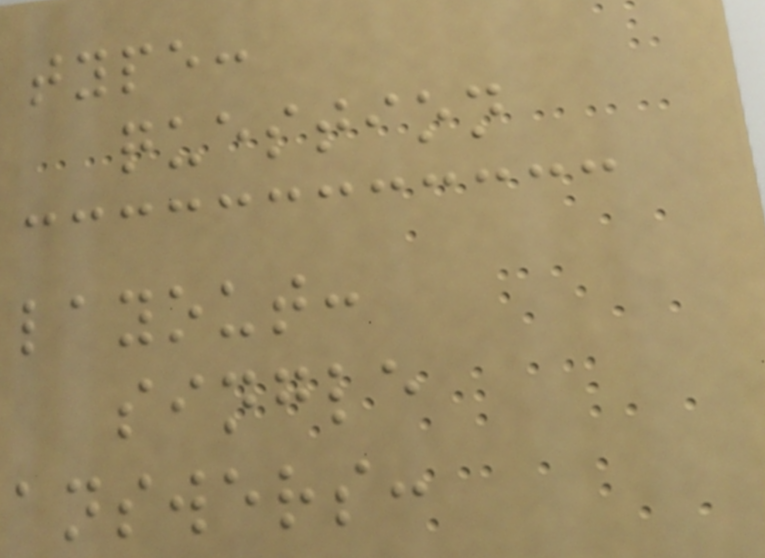type:
question
layout:
single
answers:
